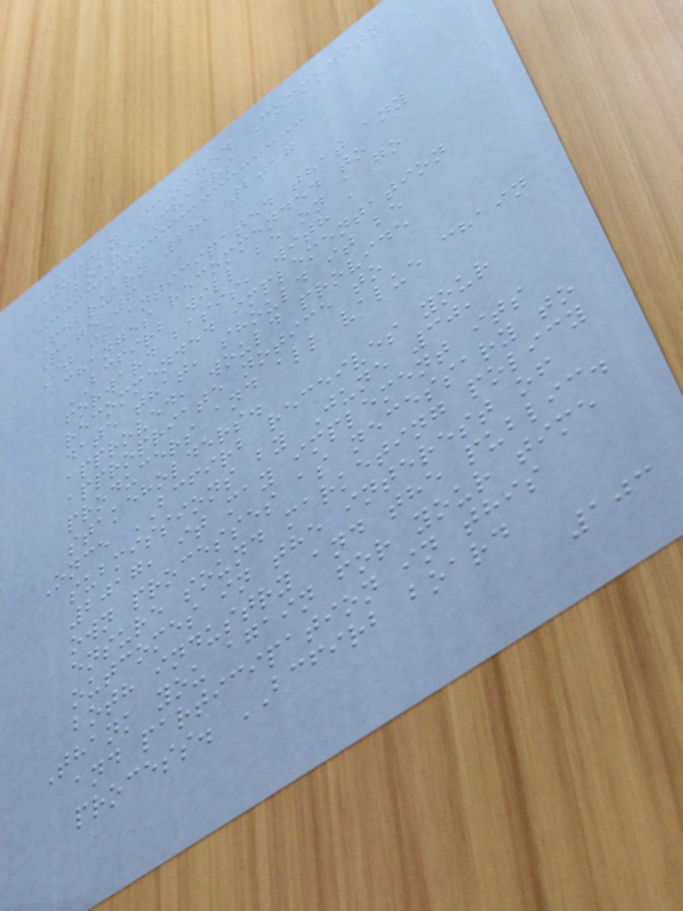Supply Managed Commodity
Board Chairs
February 28, 2017
Page 6
It is anticipated that any
changes recommended to
BCFIRB will be on a go
forward basis, with a
recommended implementation
date that, should it be
approved, would provide
appropriate notice to
producers and all value chain
stakeholders.
Once BCFIRB receives your
submissions by June 30,
2017, it may implement its
own processes as necessary to
ensure sound marketing policy
outcomes in the interest of
both industry and the public.
Thank you again for your time
and participation in this
process. BCFIRB board
103
